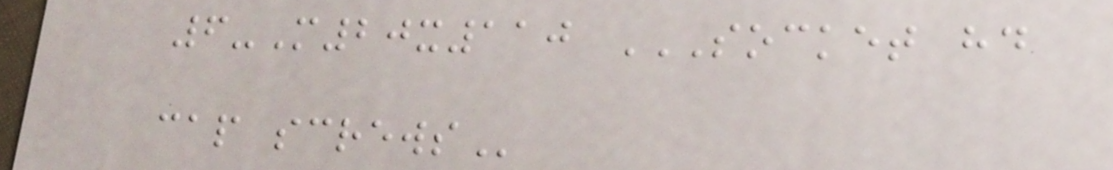6-M20x110 SOCKET HD
CAP SCREWS
